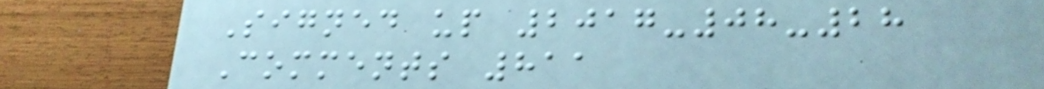Signed up 2017-08-28
Comments 811
